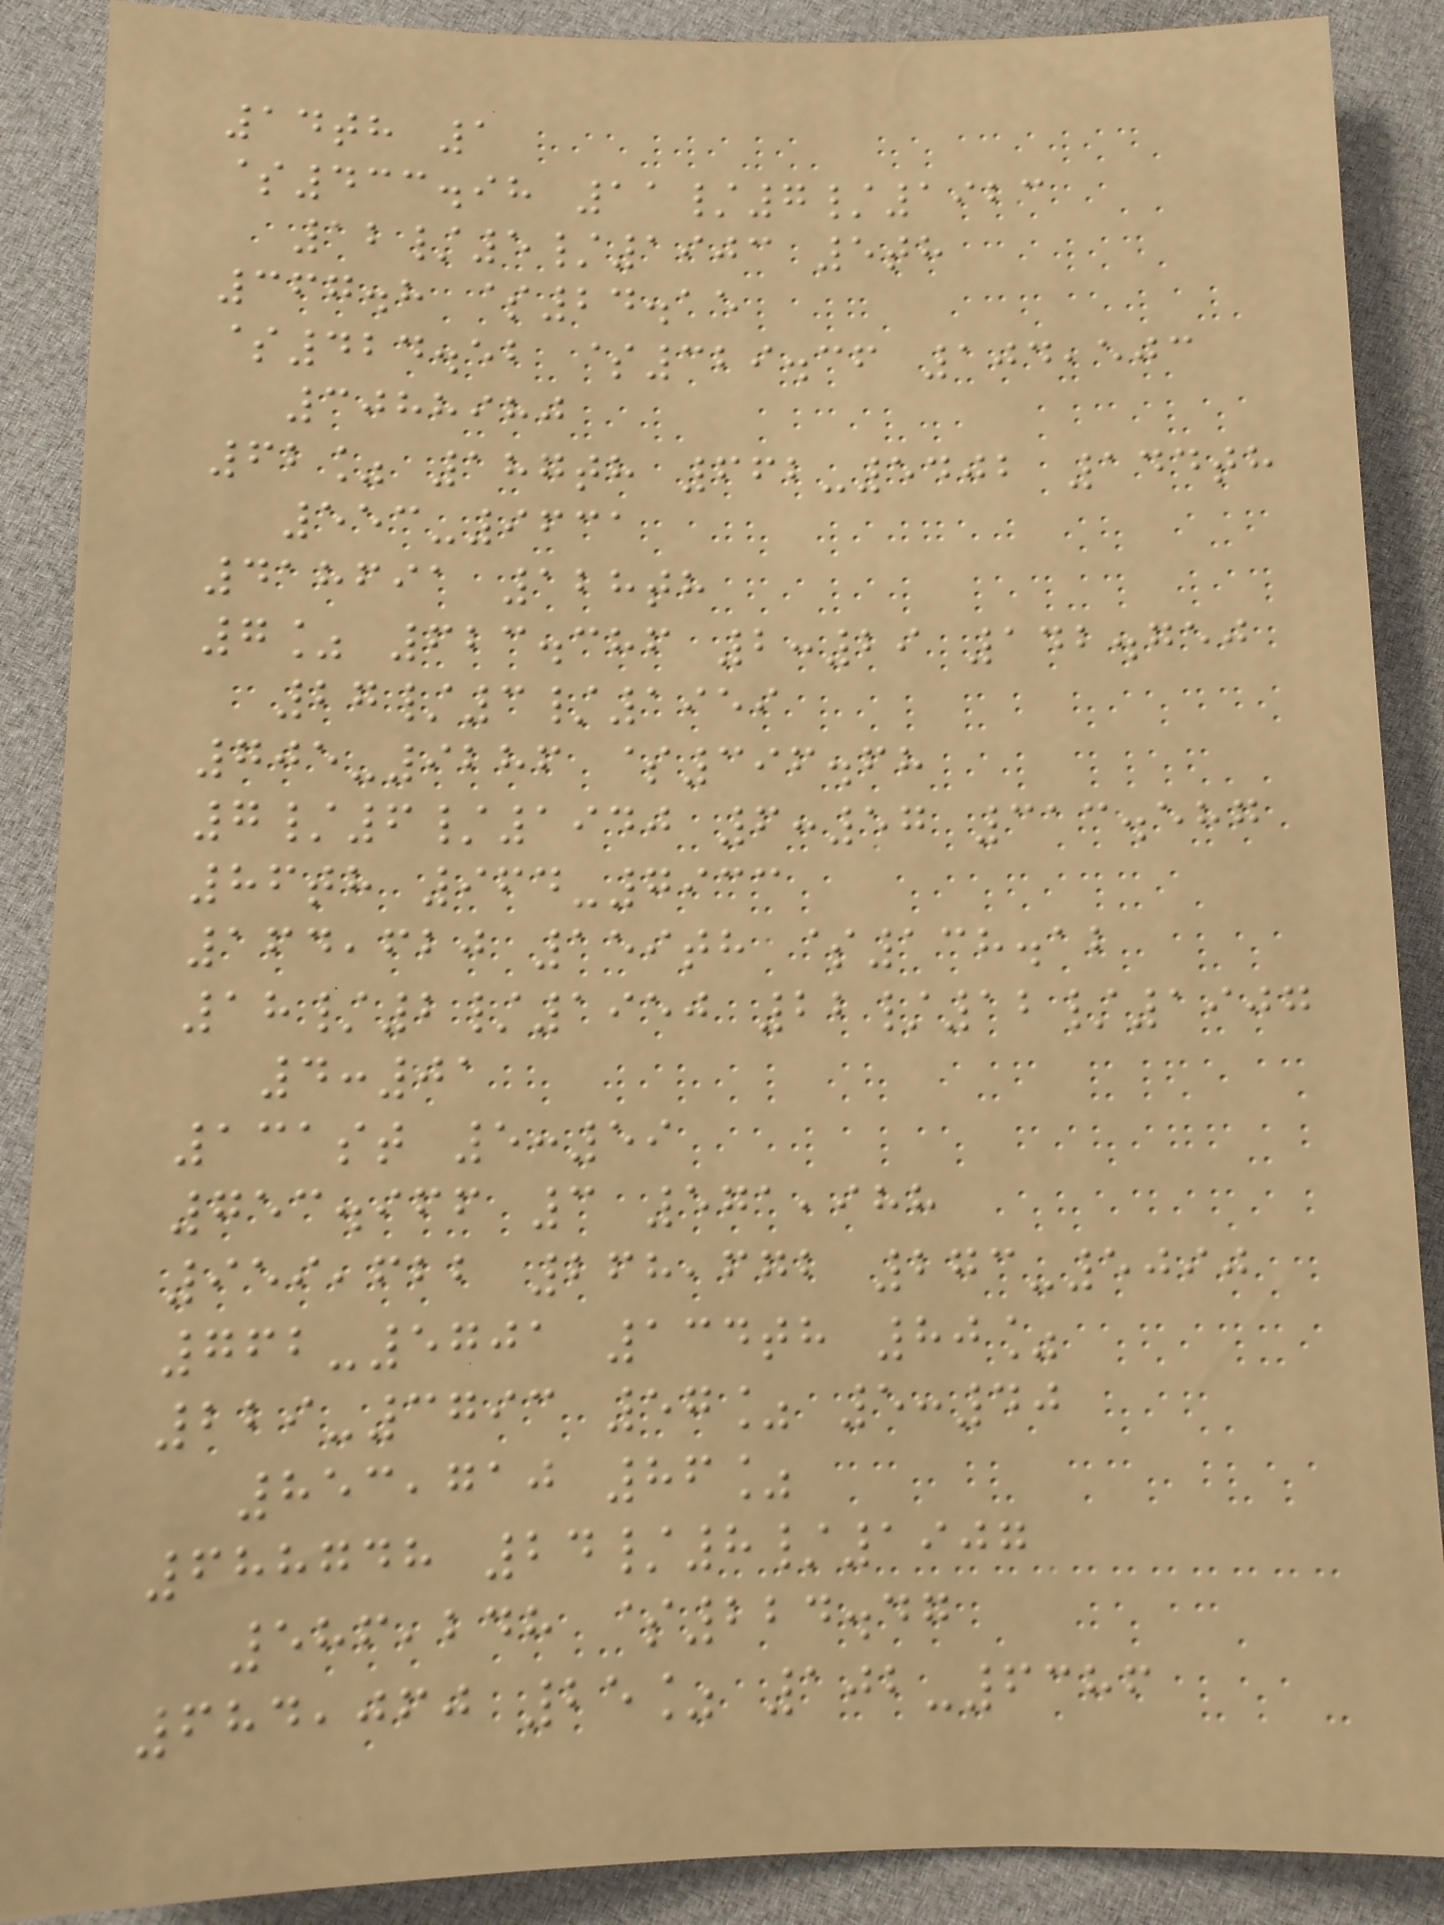14th 1
$433.98 11/7/1923
12/5/1903 5th
367.8 $24.15
$424.52 $329.36 104,503
3088980
62% 187th 662-5402 144th
553-9631
418691 128th
7% 623.386 2:29 142.750
27/3/1959
705-9286 $396.68
7/6/1940 6:57 313.587
86th 964-7933
164,620 159th $138.12
18/2/1950 22/12/1907
4:01
131st 5:59
753.966 3 571,988
959,622 268,672 273-5090
762-5701 134th 80%
229-3793 57% 5:40
853,710 86%
688748 24/8/1907
586,248 $224.47
684,060 25% 102-6386
